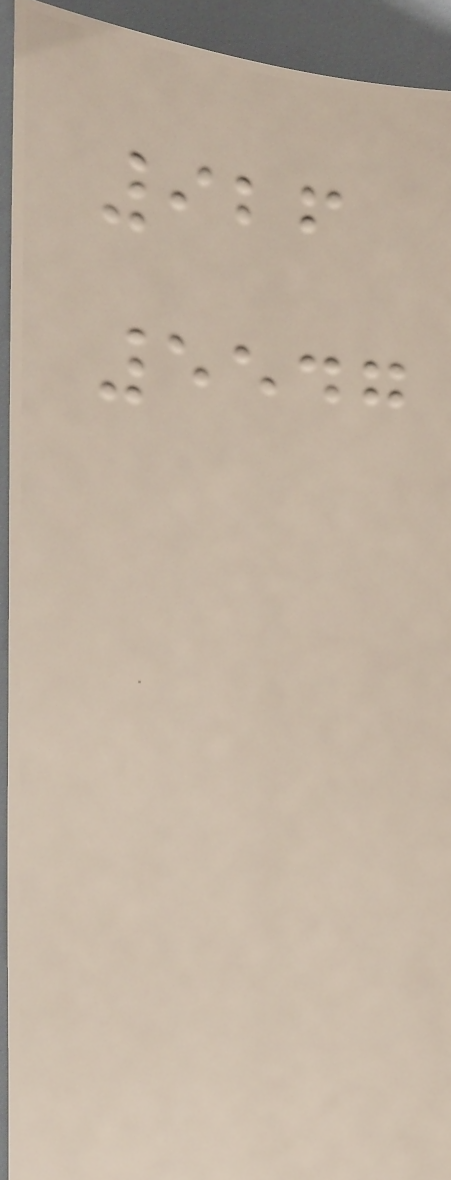926
5547
